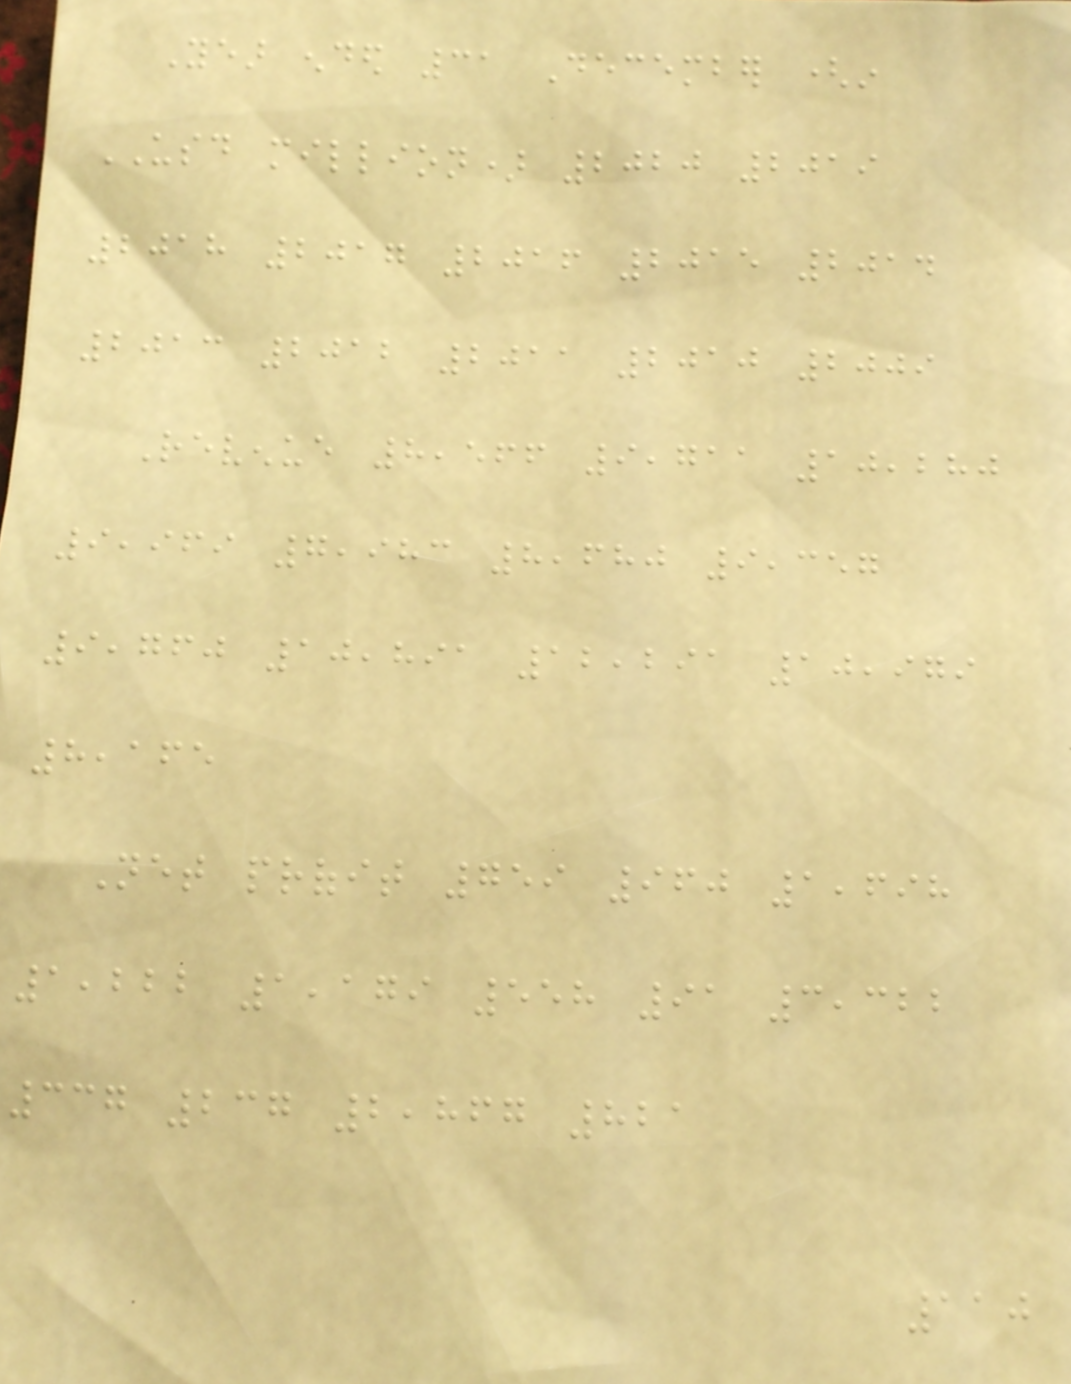Year ended 31 December (in
USD million) 2020 2019
2018 2017 2016 2015 2014
2013 2012 2011 2010 2009
Revenue 8,566 9,711 10,280
9,969 7,983 8,680 9,357
9,760 10,891 12,291 10,979
8,165
Net profit 759 960 1,698
1,222 1,179 558 91 3,322
337 237 2,867 821
110
